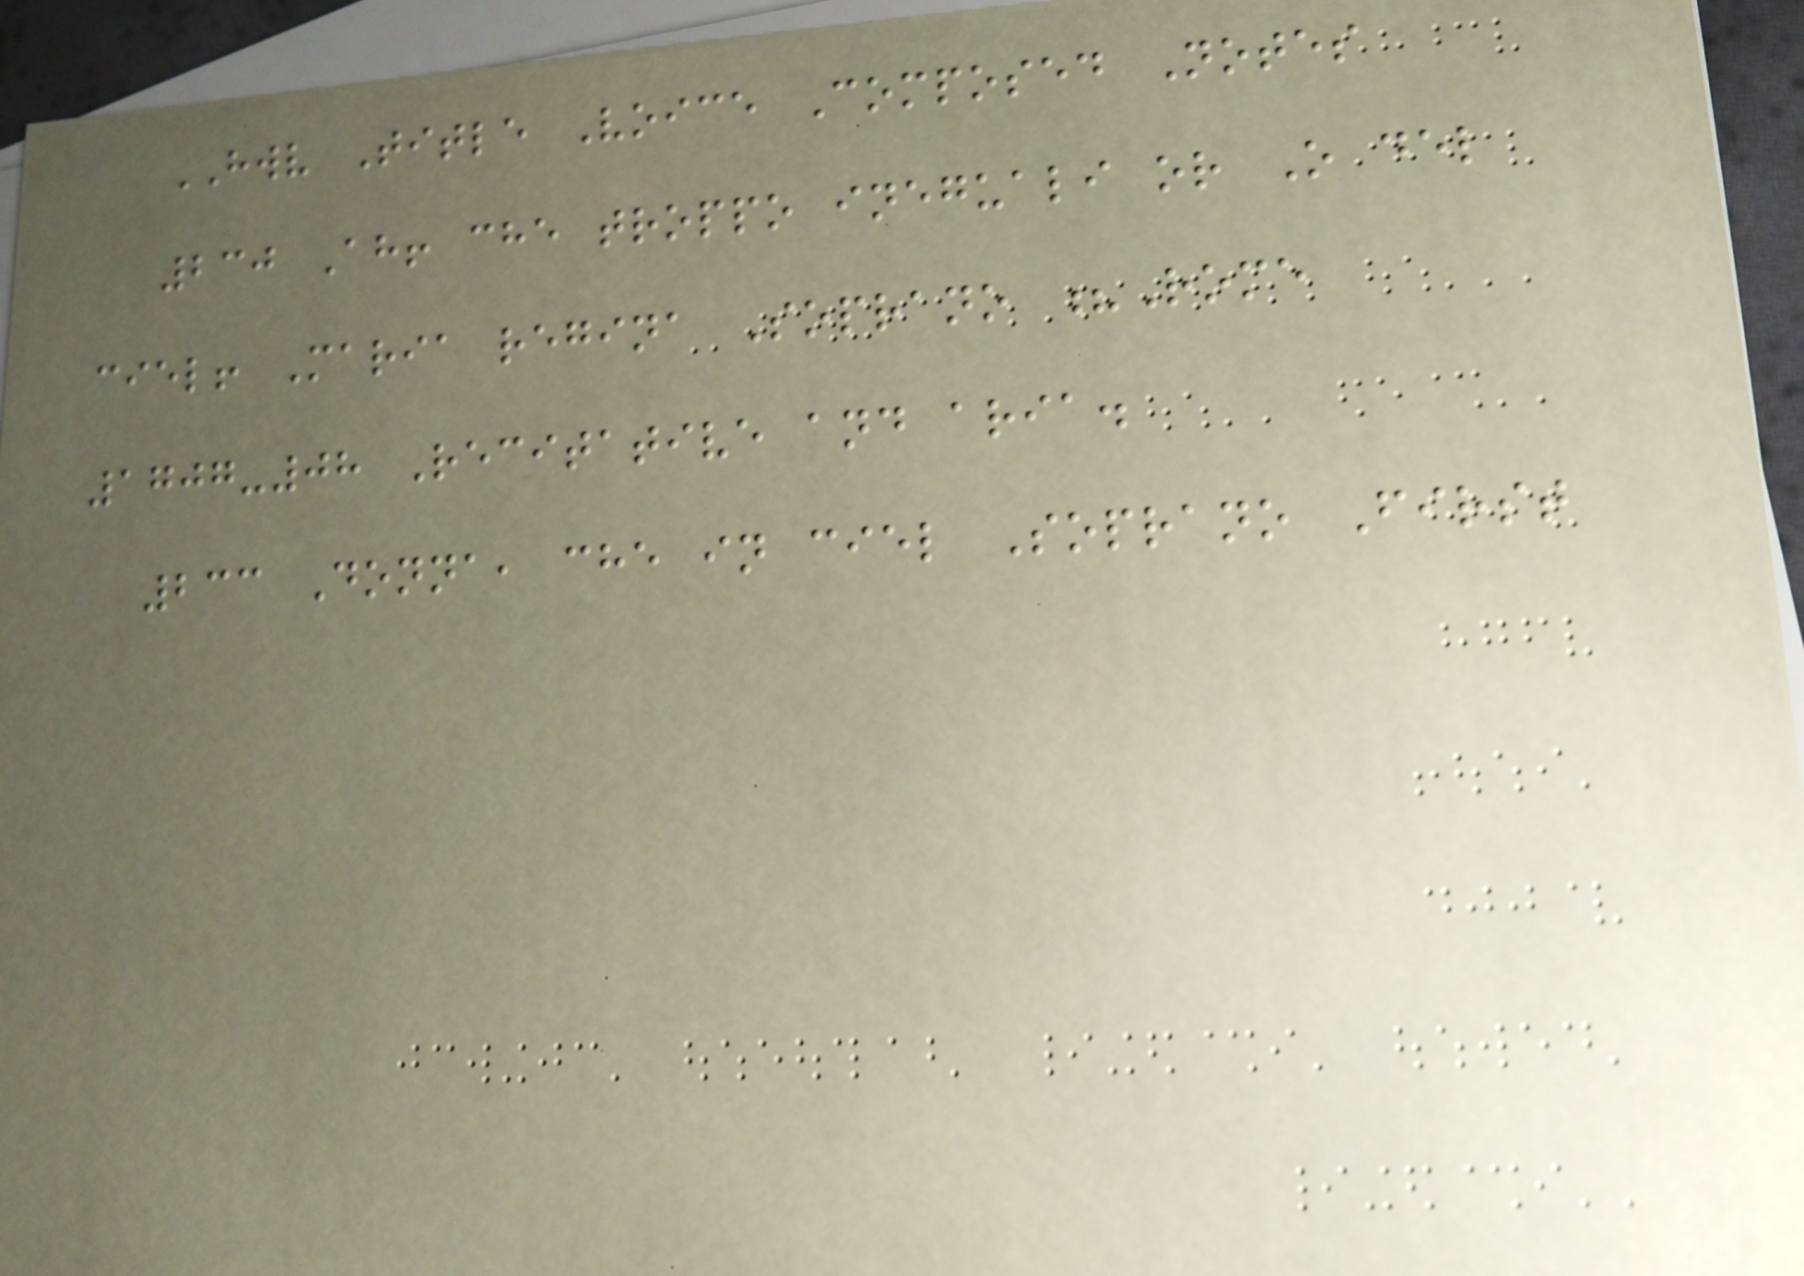HWV Title Voice Composed Notes
230 Ah! che troppo ineguali or O del
ciel! Maria regina Soprano ?Rome
1707-08 Recitative and aria.
233 Donna, che in ciel Soprano First
